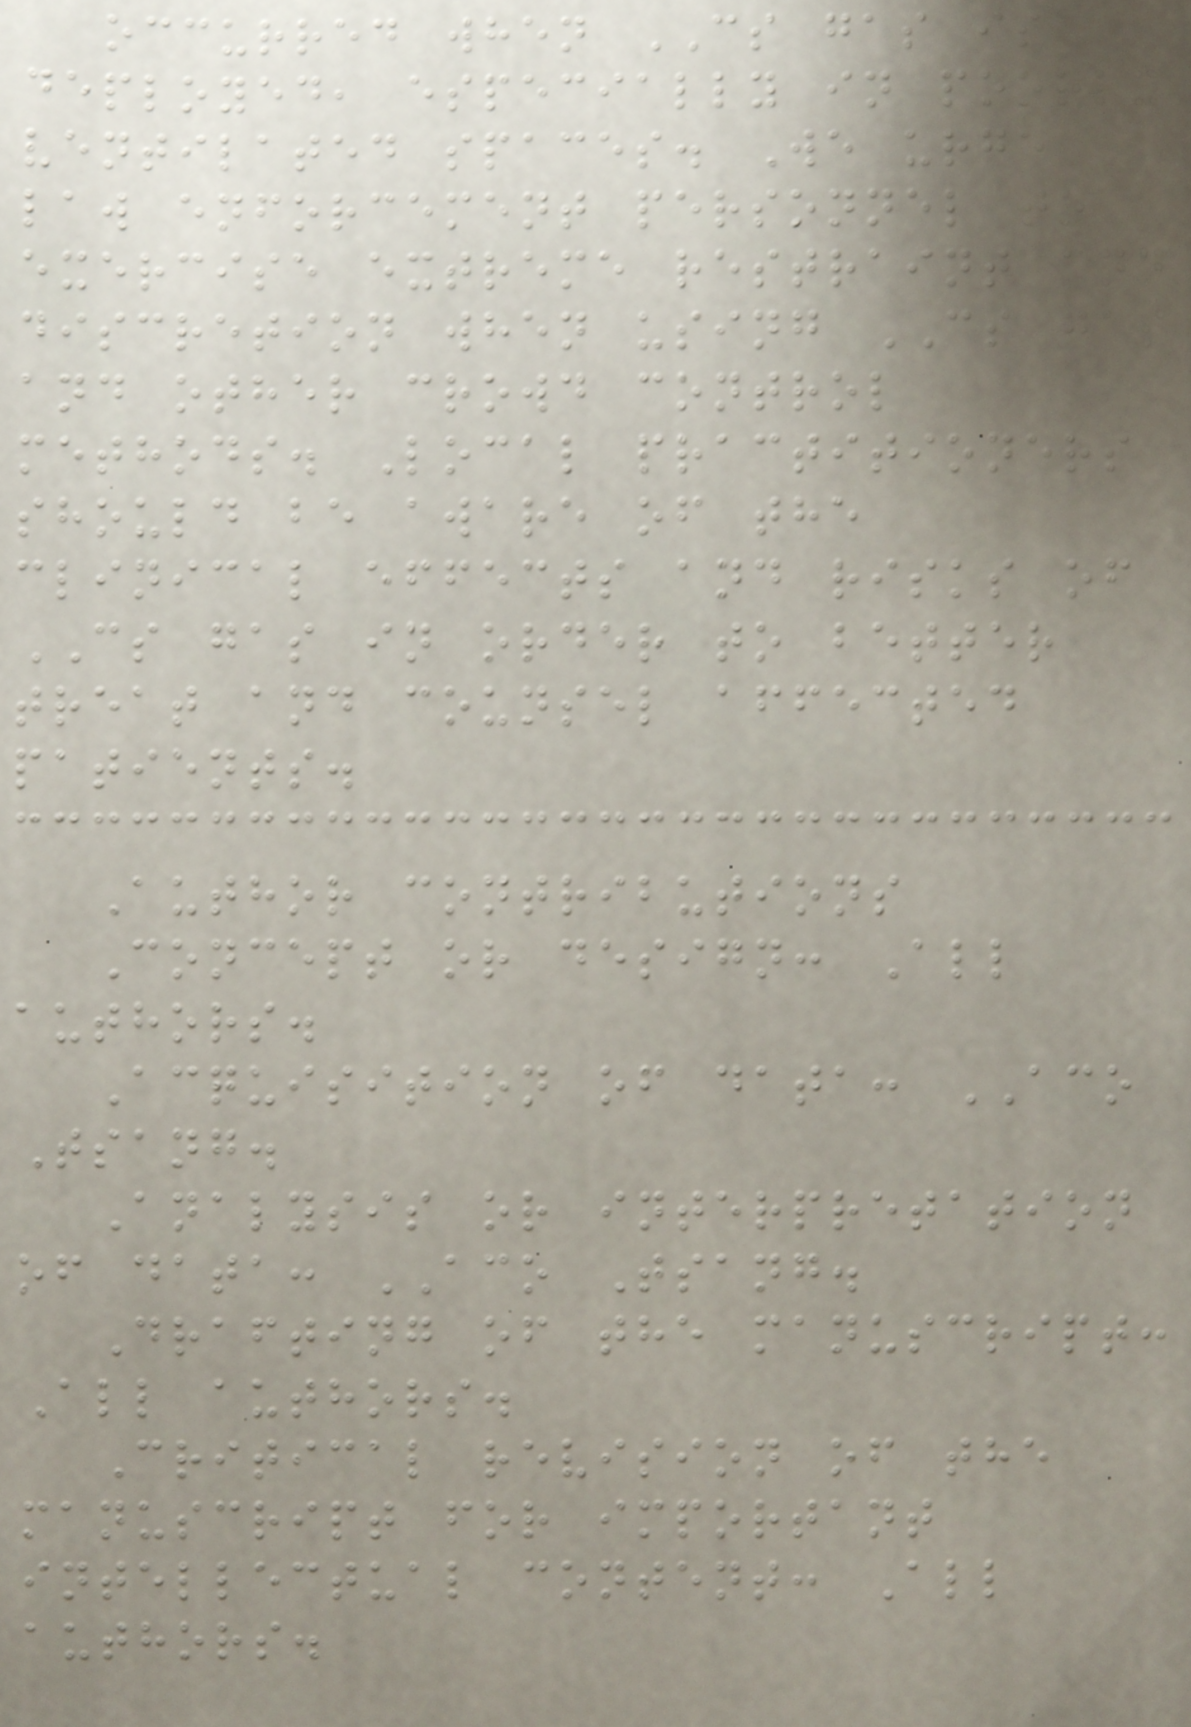occurred when CS gas is
deployed, especially in poorly
ventilated spaces. We urge
law enforcement personnel to
exercise extreme restraint and
discretion when using CS gas
and other crowd control
methods. Local practitioners
should be aware of the
clinical effects and risks of
CS gas in order to better
treat and counsel affected
patients.
Author contributions
Concept or design: All
authors.
Acquisition of data: ACO
Tsang.
Analysis or interpretation
of data: ACO Tsang.
Drafting of the manuscript:
All authors.
Critical revision of the
manuscript for important
intellectual content: All
authors.
